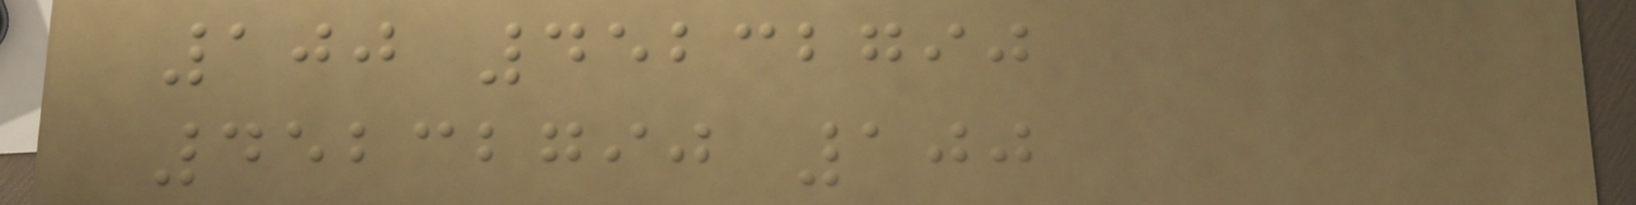100 45232790
45232790 100
